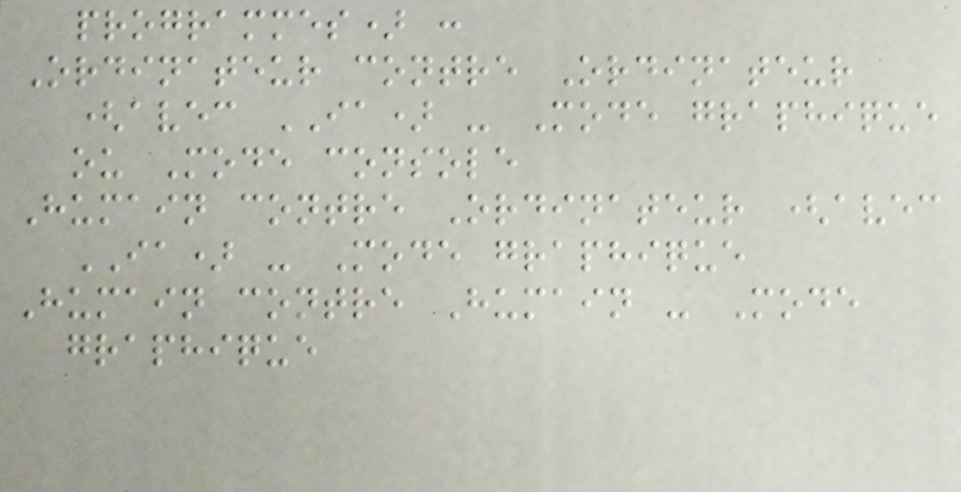programmes) :
Ordinateur contre Ordinateur
(avec IA) - Mode graphique
ou Mode console
Humain contre Ordinateur (avec
IA) - Mode graphique
Humain contre Humain - Mode
graphique
